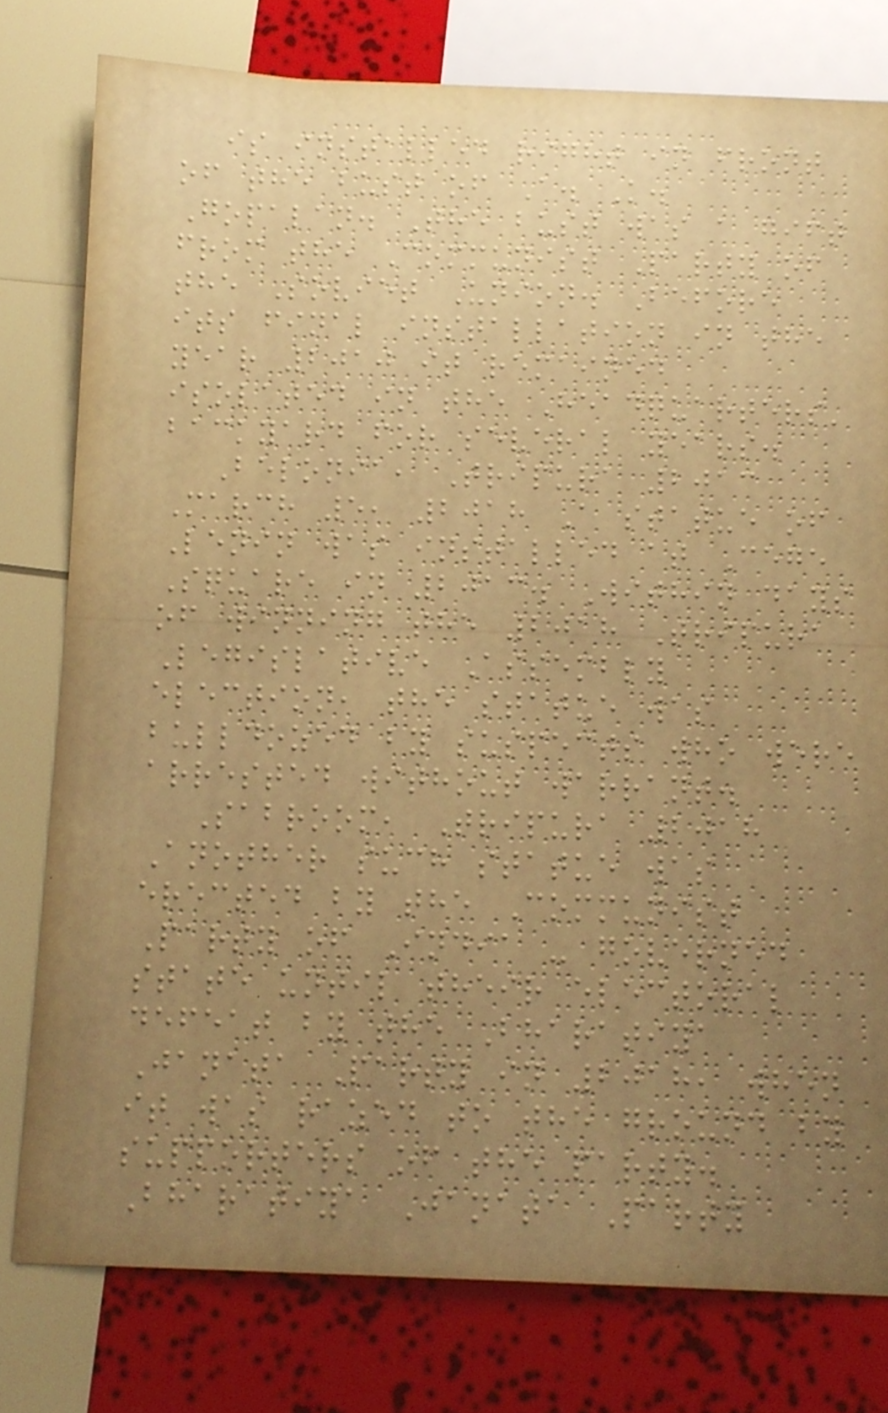is installed right in front
of the bust of A. K.
Gopalan. The bust was a gift
from the Communist Party of
the Soviet Union. Before
its final installation in the
year 2010 it remained
isolated in the Headquarters'
backyard for several years.
Belonia, Tripura 2013
March 5, 2018 A statue of
Lenin was installed at Cege
Square in 2013. Within days
of winning the 2018 Tripura
Legislative Assembly
election, the statue was
bulldozed by suspects who were
arrested without warrant.
Sabroom, Tripura 2018
Another such statue was
erected by the Communist
Party of India - governed
state until their electoral
defeat by the Bharatiya
Janata Party in 2018, when
it was razed to the ground by
supporters of the party.
Bharatiya Janata Party
